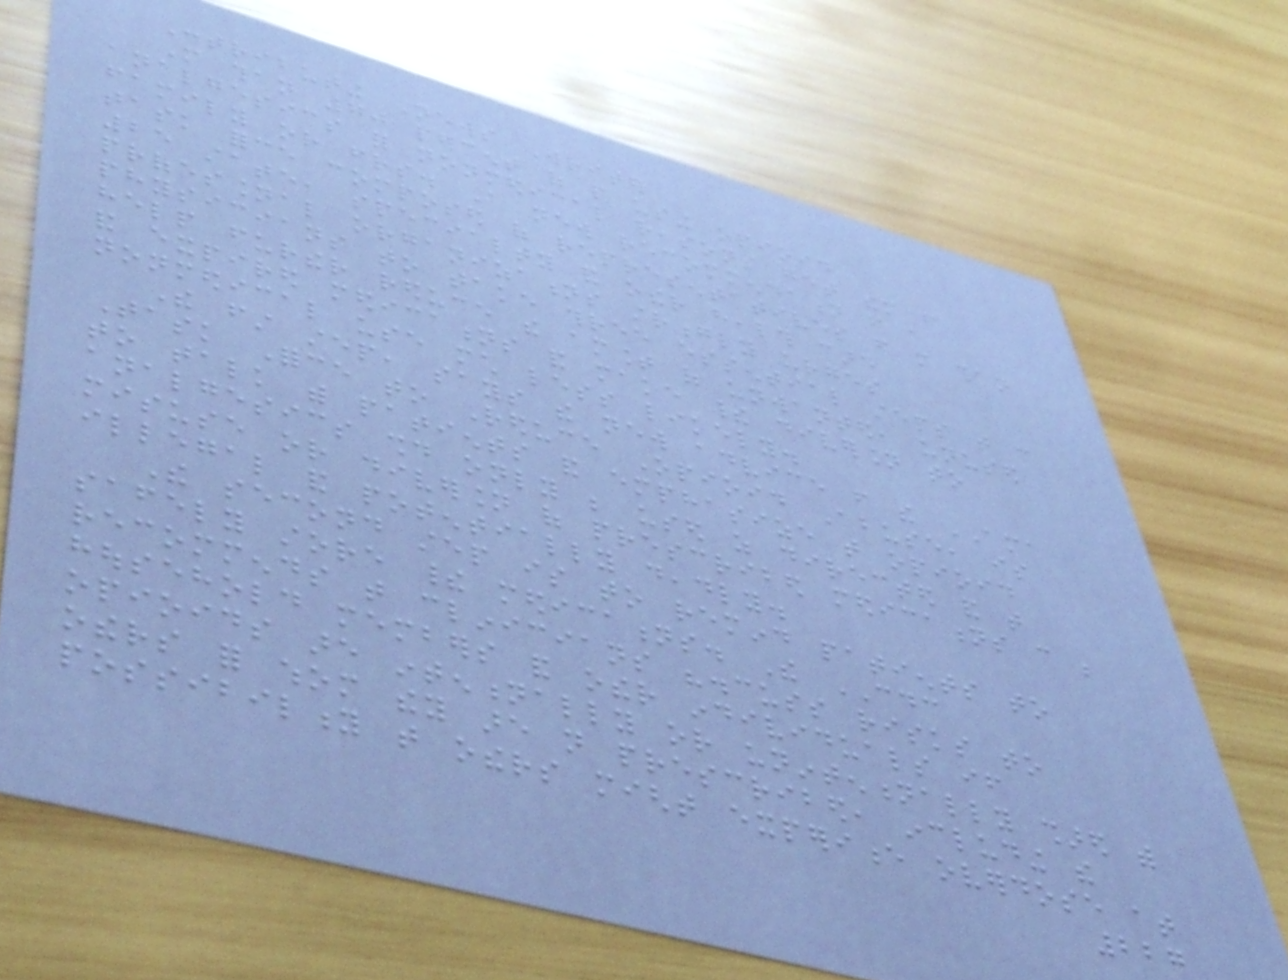Contributing News Writer
More than 70 percent of people using opioid
analgesics for nonmedical reasons get them from
family or friends. A new recommendation from a
task force composed of representatives from more than
25 state, specialty and other health care
professional organizations strongly urges
physicians to take three essential steps that can
help further reduce the amount of unwanted, unused
and expired medications and make their diversion to
nonmedical use much less likely.
The first step, says the new advice from the AMA
Task Force to Reduce Opioid Abuse, is
to talk with patients and emphasize that opioid
analgesics should only be used as directed and that
misuse or diversion of prescribed medications can be
illegal and potentially deadly.
The second step is to remind patients to
safely store their medications. The CDC
recommends that clinicians "discuss risks to
household members and other individuals if
opioids are intentionally or unintentionally shared with
others for whom they are not prescribed, including the
possibility that others might experience overdose at
227
